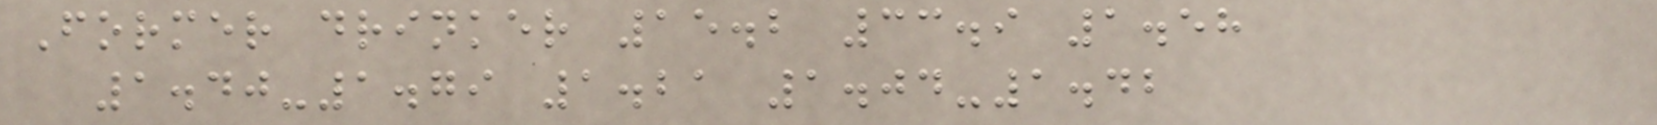Former drinker 15.2 33.9 1.58
1.40-1.79 1.21 1.04-1.42
